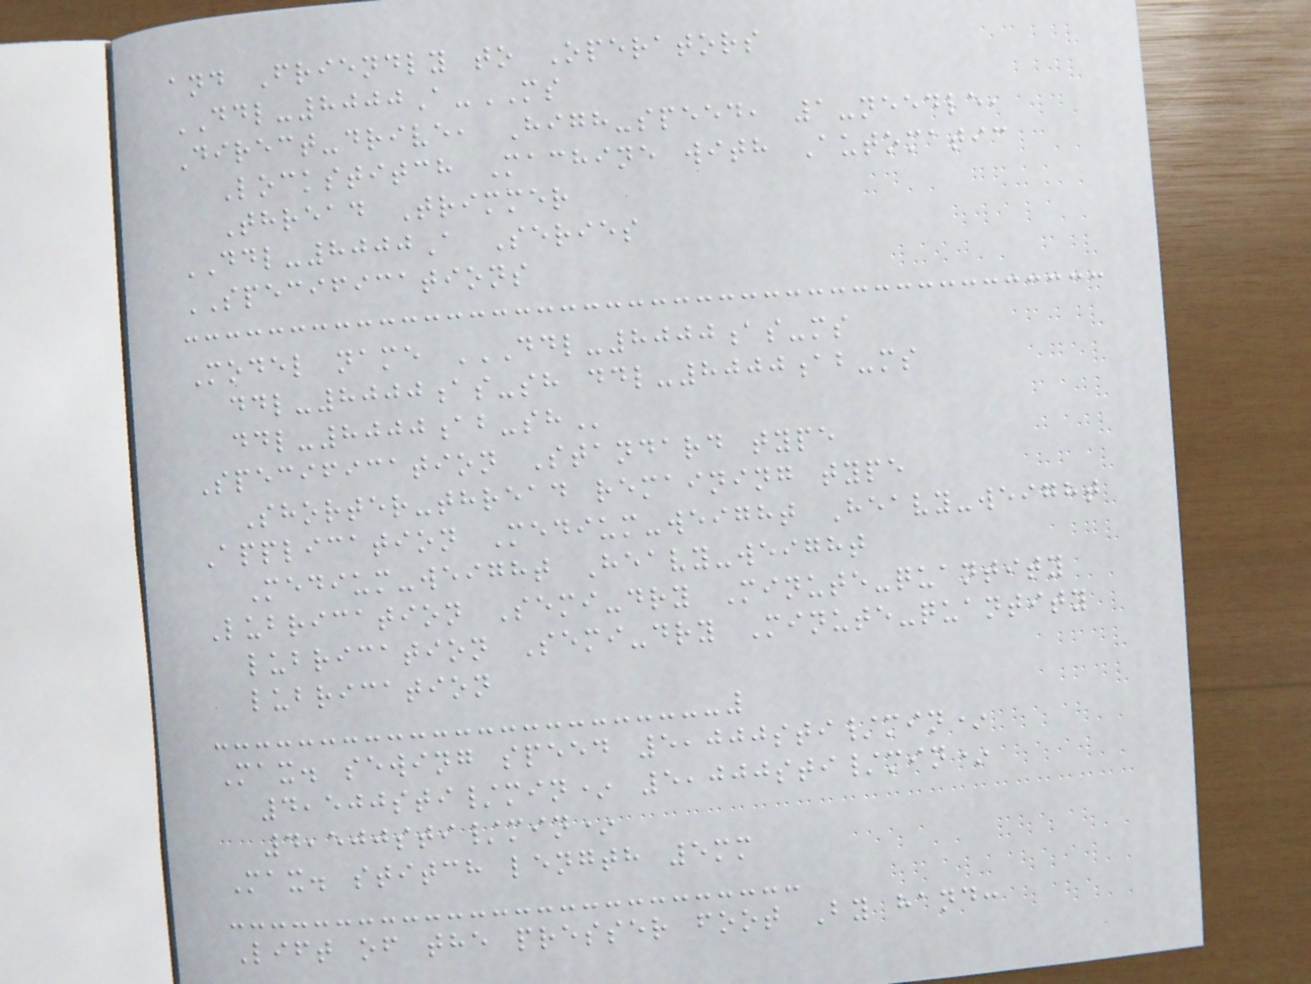and Friendly to Operators
DDL-8000A-MS
Direct-drive, High-speed, 1-needle,
Lockstitch Machine with Automatic
Thread Trimmer
DDL-8000A Series
SPECIFICATIONS
Model name DDL-8000AS-MS
DDL-8000AS-SH DDL-8000AB-MS
DDL-8000AB-SH
Specification Standard type
Shorter-thread remaining type
Application Medium-weight Heavy-weight
Medium-weight Heavy-weight
Lubrication Semi-dry Minute-quantity
lubrication Semi-dry Minute-quantity
lubrication
Max. sewing speed 5,000sti/min*
4,500sti/min* 5,000sti/min*
4,500sti/min*
Max. stitch length 5mm
Lift of the presser foot By hand:
